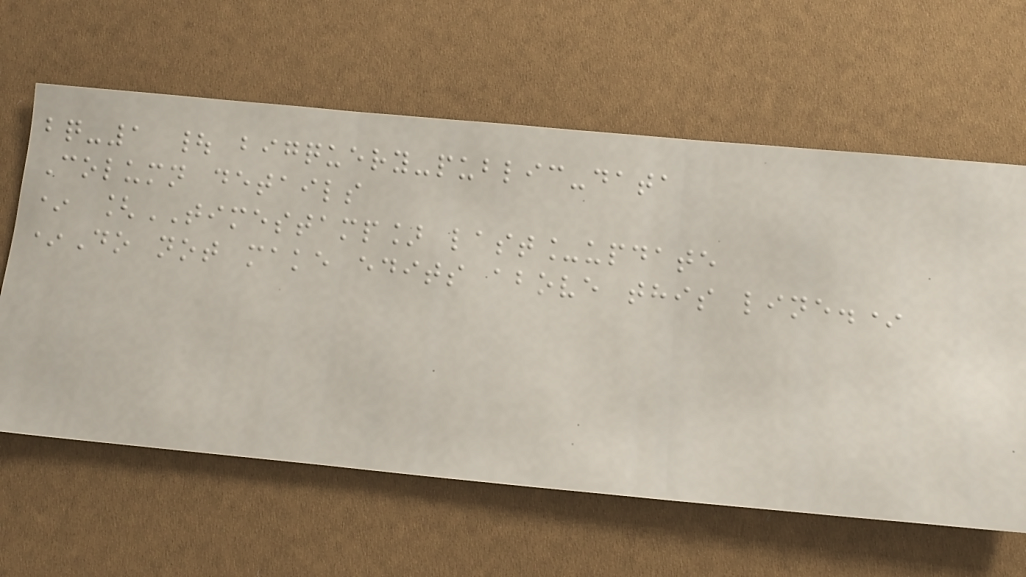bq-1 | bigquery-public-data
Column details
* [TIMESTAMP] last_update
*Do not make edits above this line.*
